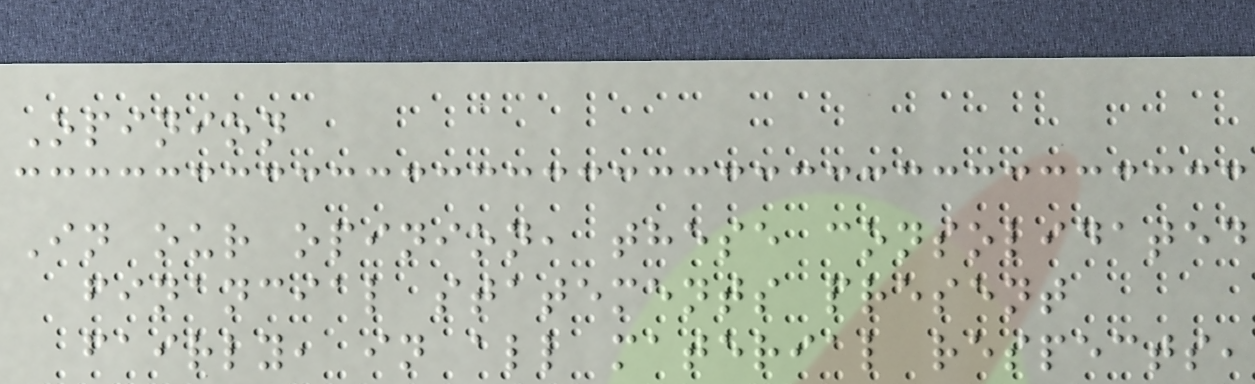Opinion
In our opinion, these consolidated
financial statements present
fairly, in all material respects,
